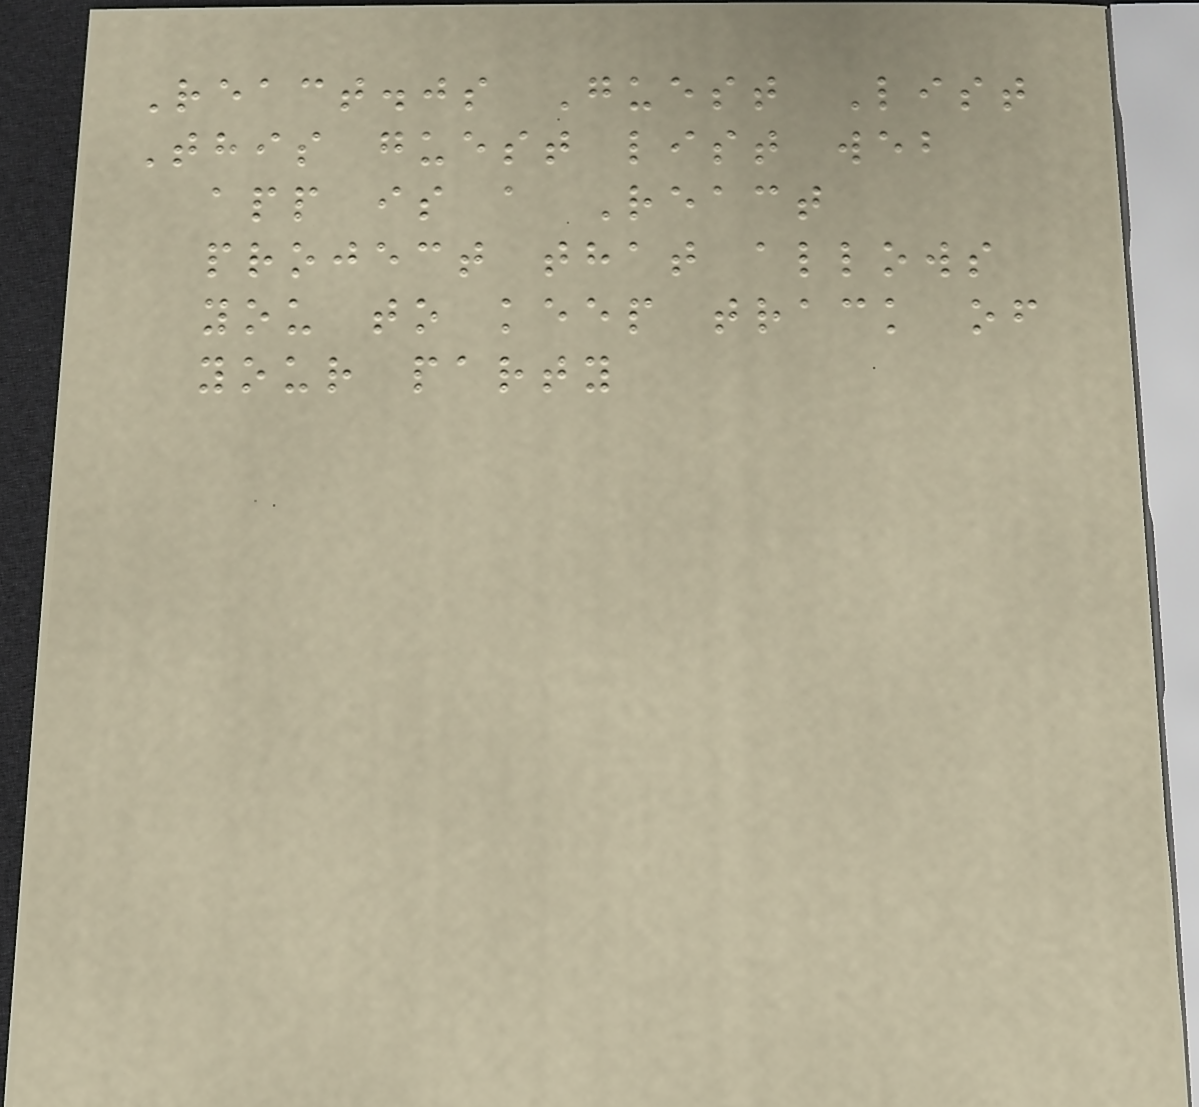React.js Guest List
This guest list web
app is a React
project that allows
you to keep track of
your party
